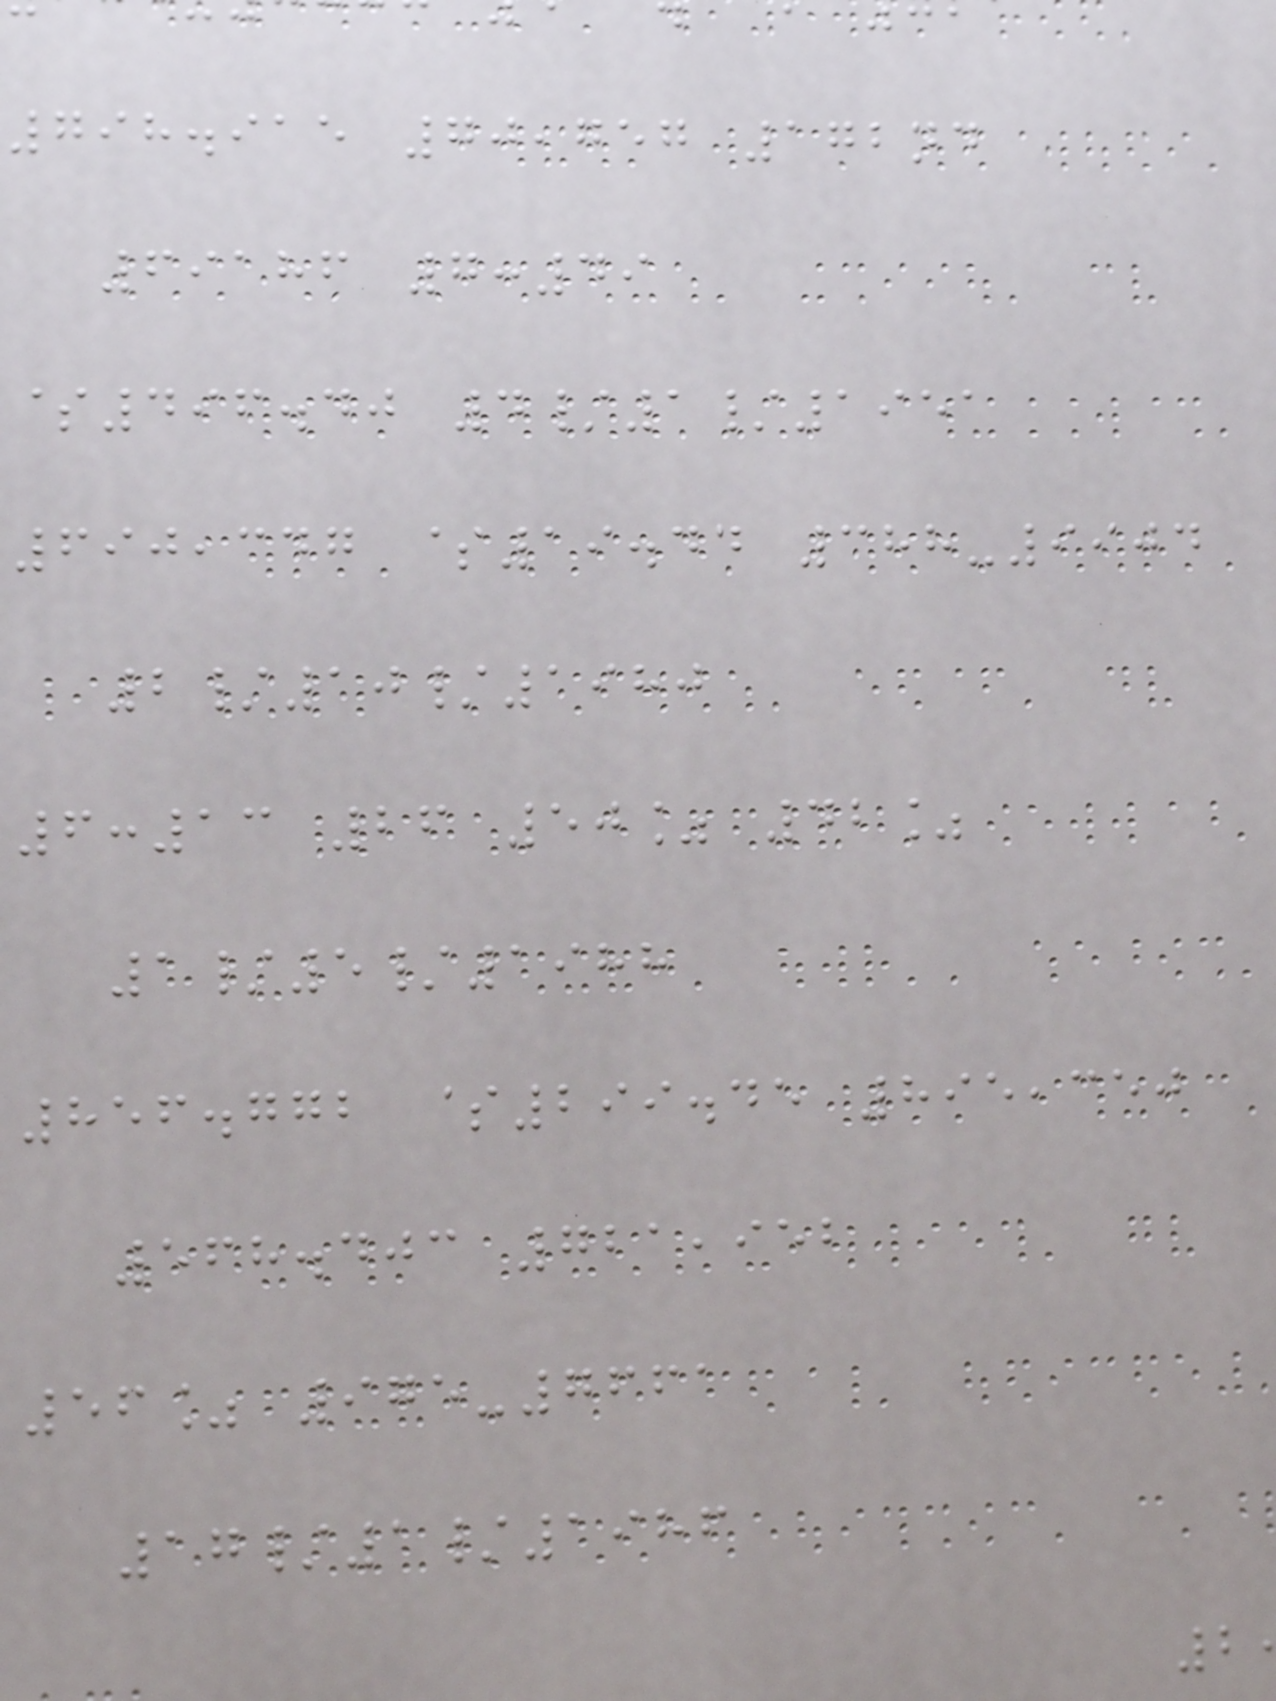798.915 70,757 172nd
69186 7:49
$496.40 4/1/1951
690,347 $19.44 388-9904
2/10/1980
6:13 26 50% 42%
1/5/1988
856.772 $299.45 895,350
568.403 721,952
56% 975-7661
17/1/1986
